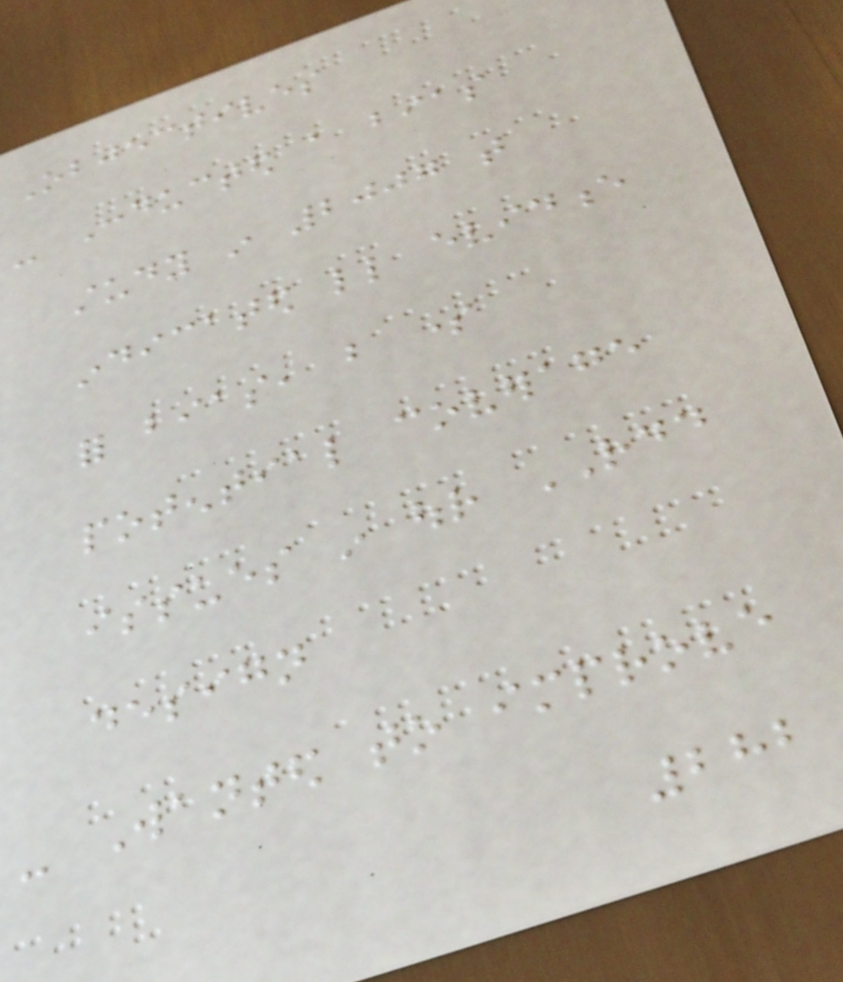Objectives
- Conducted a bias
study in 2007 that
indicated little evidence
for bias, but some
potential coverage
issues in our RDD
design
- Wanted to improve
282
